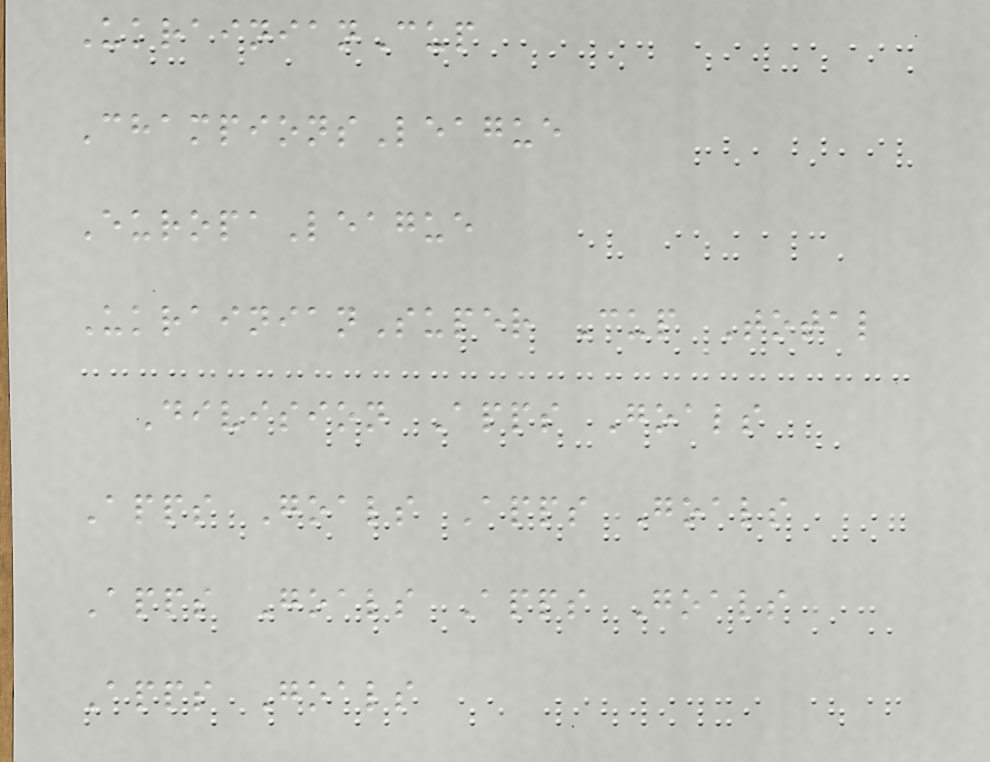UkrainianCup
ChampionsLeague
EuropaLeague
UkrainianSuper Cup Total
Division Apps Goals
Apps Goals Apps Goals
Apps Goals Apps Goals
Apps Goals
